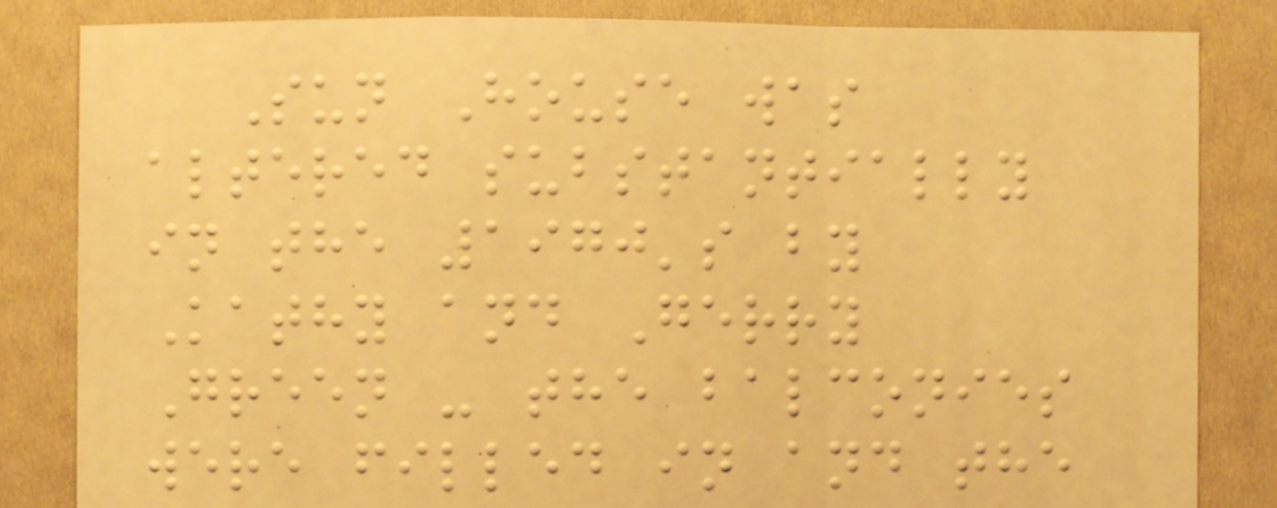Sun House was
altered substantially
in the 1970's by
Kathy and Gerry
Green - the balconies
were filled in and the
